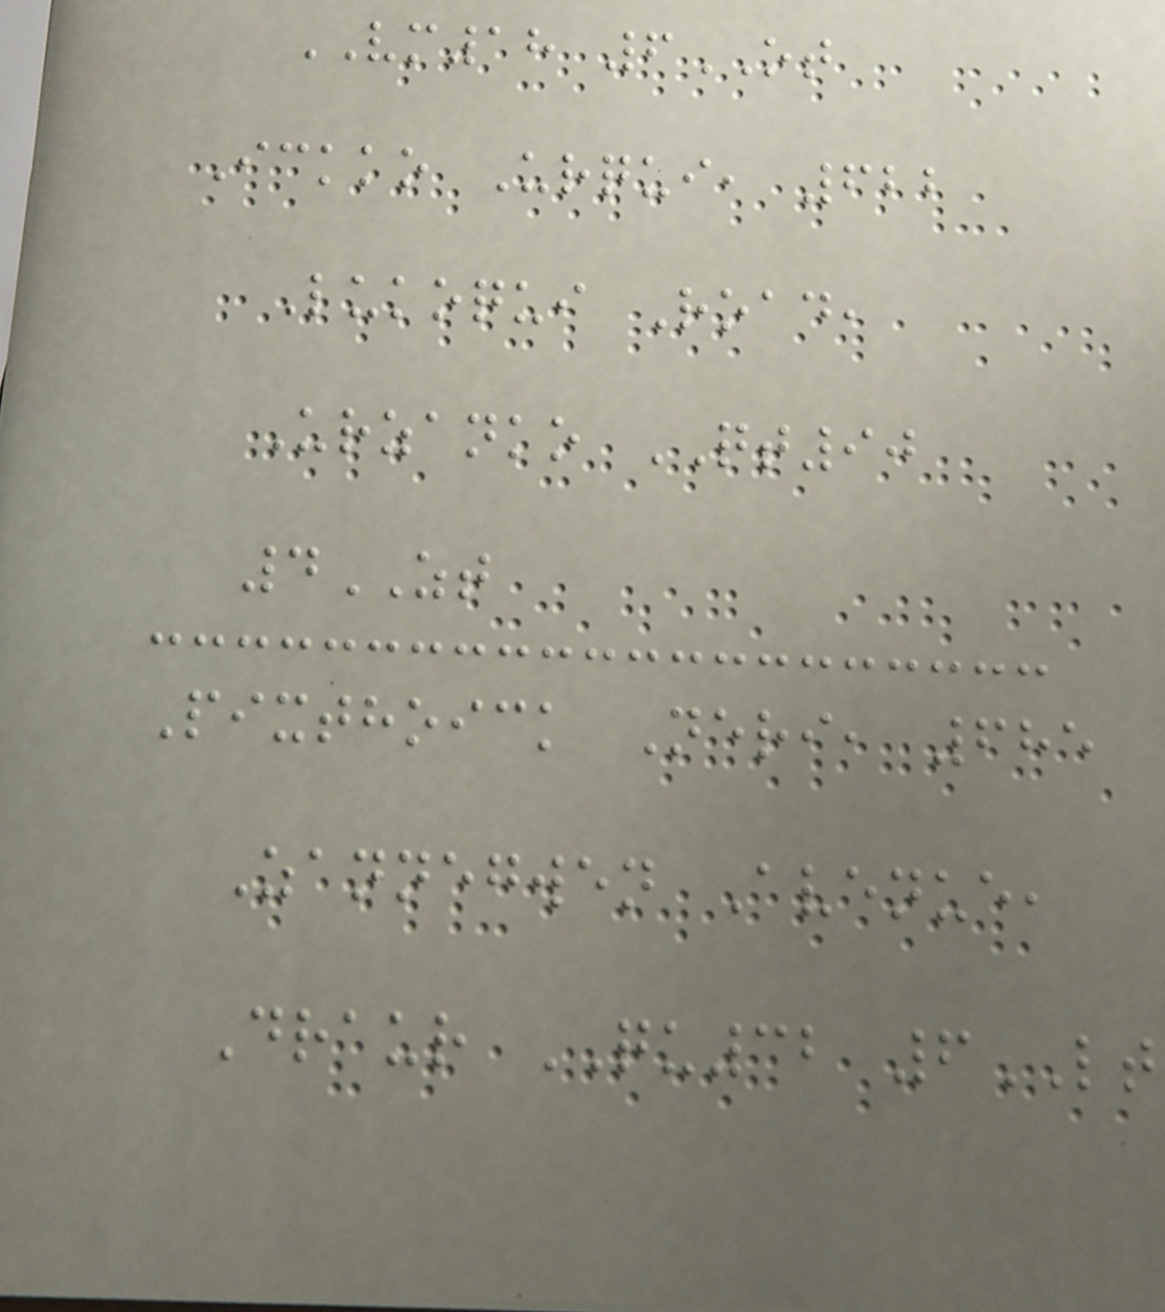VM18 6OT
Ickko Urqui, 622
Lukoqui Road,
Urzanko QT90
4ZT
Pixthoick Neri, 685
Zannegwen Avenue,
Draur QU32 6LT
